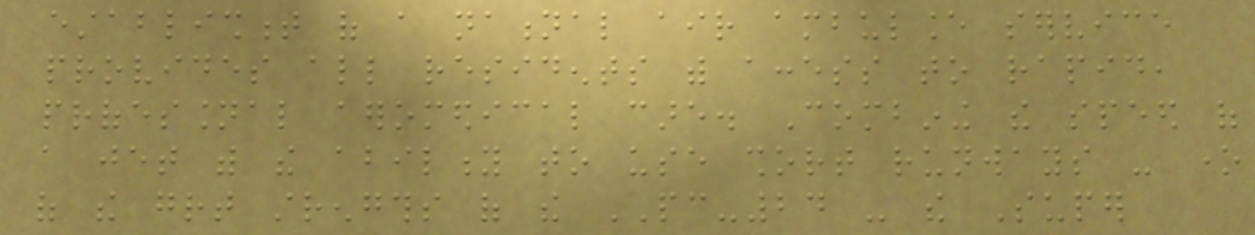establishment of a national air ambulance service
provides all residents with access to rapid,
professional aeromedical care. Combining the speed of
a jet with the ability to use short runways - one
of the great strengths of the PC-24 - the Super
